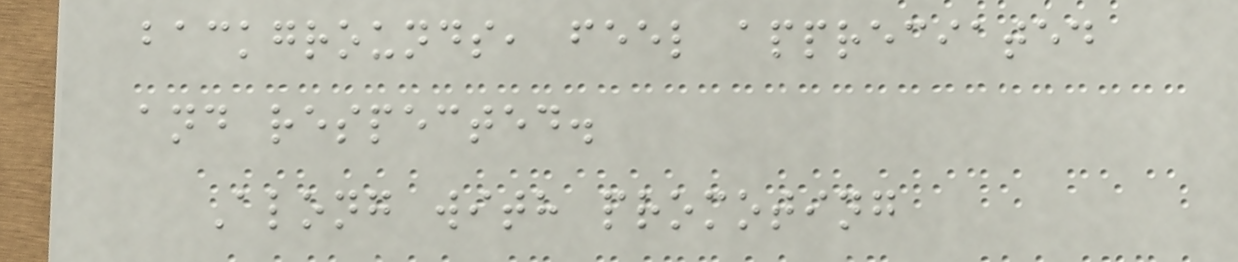backgrounds, feel appreciated
and respected.
Along with promoting
